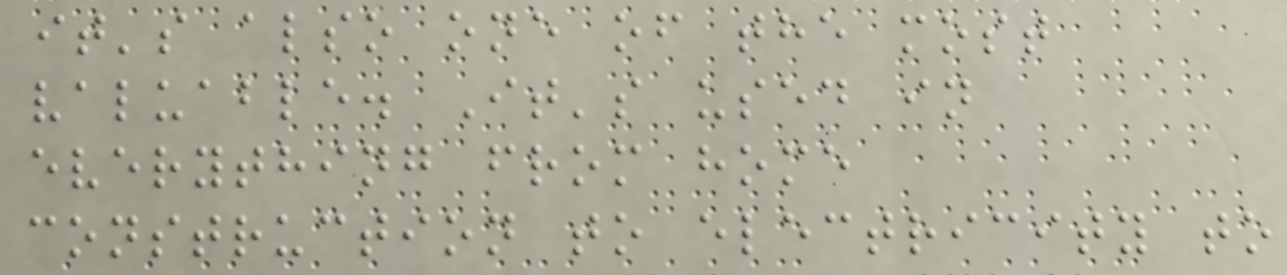it's also one of the most
valuable. It's used in
everything from home
construction to electricity to
